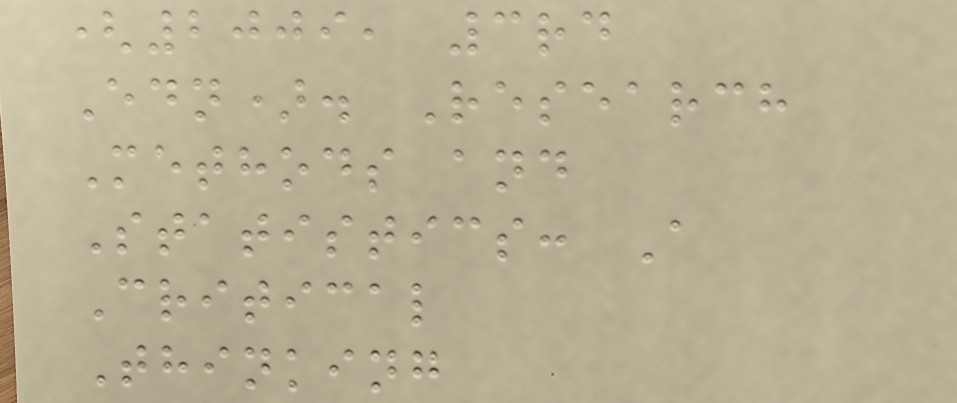(2009, 3rd
Edn). Research
Methods and
Statistics: A
Critical
Thinking
